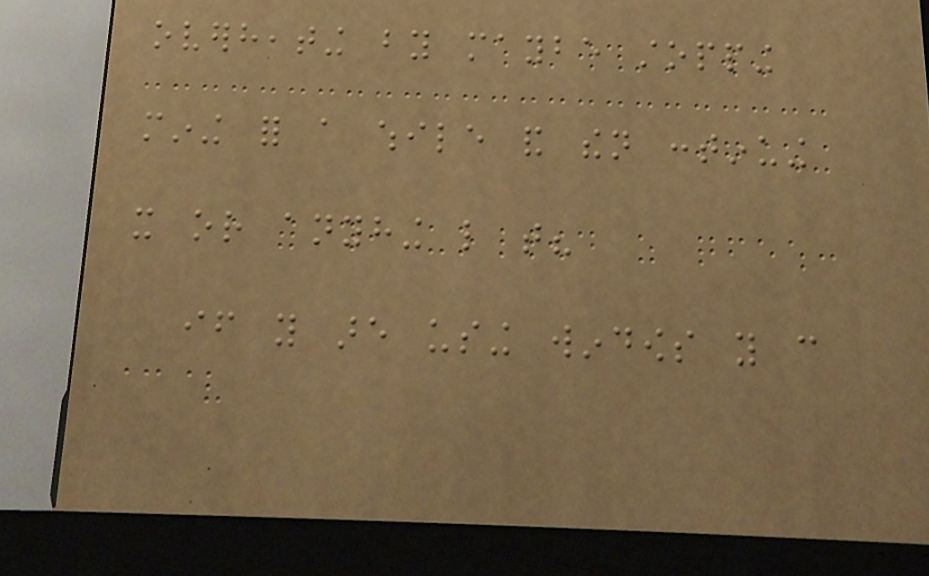overheating by maybe stopping
mining for a while and then continuing
it or anyhing like that?
if you are using windows you can
